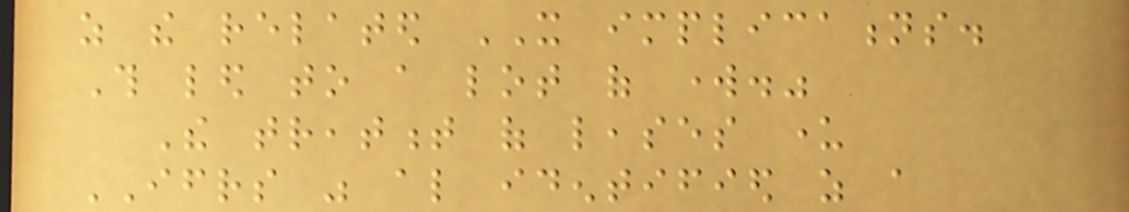as the related IT implications.
This led to a lot of work."
The treatment of leases under
IFRS was also identified as a
